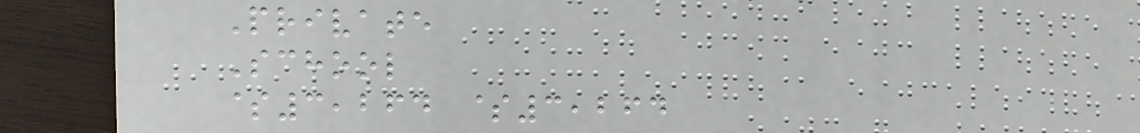Private
School
$3,264 $3,264
